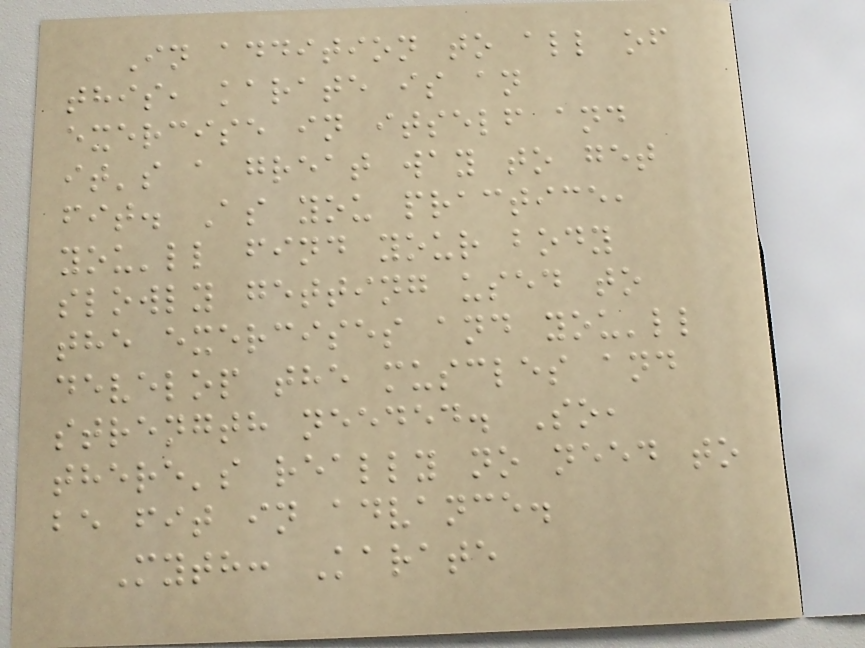In addition to all of
this, karate is an
exercise in itself and
it's a great way to get
fit. As you practice,
you'll find your body
slowly getting used to
the exercises and you'll
develop the muscles and
strength needed. So,
there's really no need to
be fit in advance.
Myth: Karate
